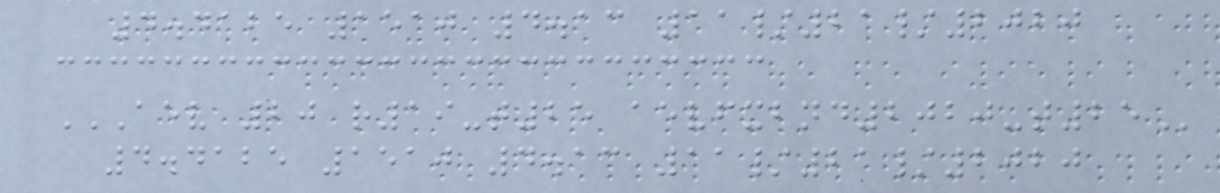4.4125 1510 4.13 11/21/2020
AEV 20 R19-T25 AEVFXBND2020-T25
4.4125 1510 4.13 11/21/2020
